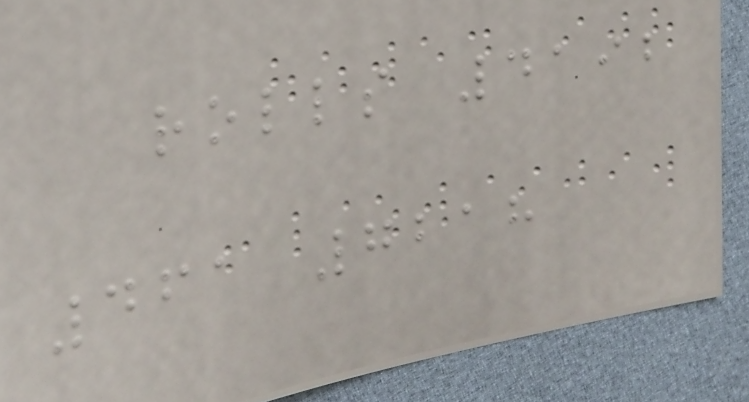rolls 4192
461 7218
